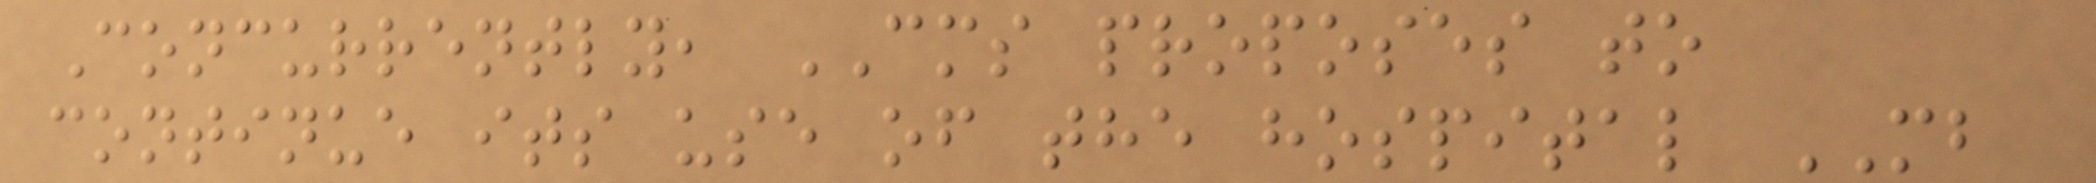Concurrently, CMS proposes to
continue its use of the hospital MB
